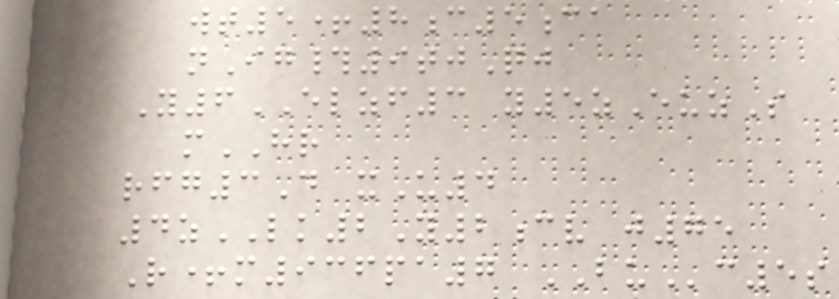wt5+8c5ca
nIg#9tjQj
Y6ELZF3 y5zEuzS
mHR
rfg3D xU4
4zLK2Y2cv j75
R+m936pa7 BUc5s
